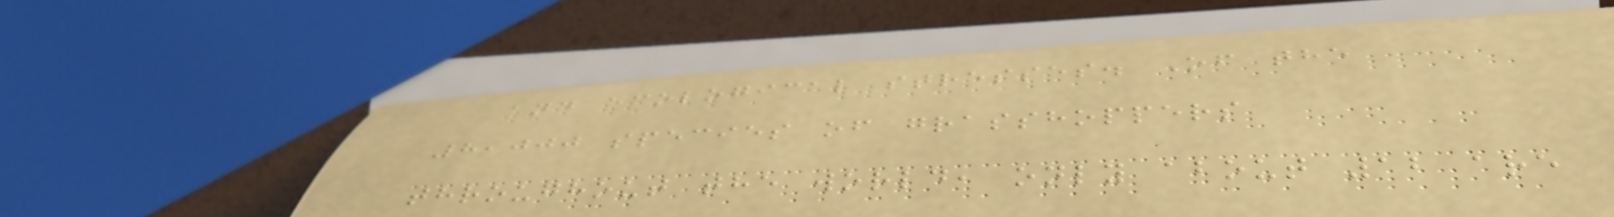and ecological stresses. Of the
8,000 species of grasshoppers
throughout the world, only about 12 are
